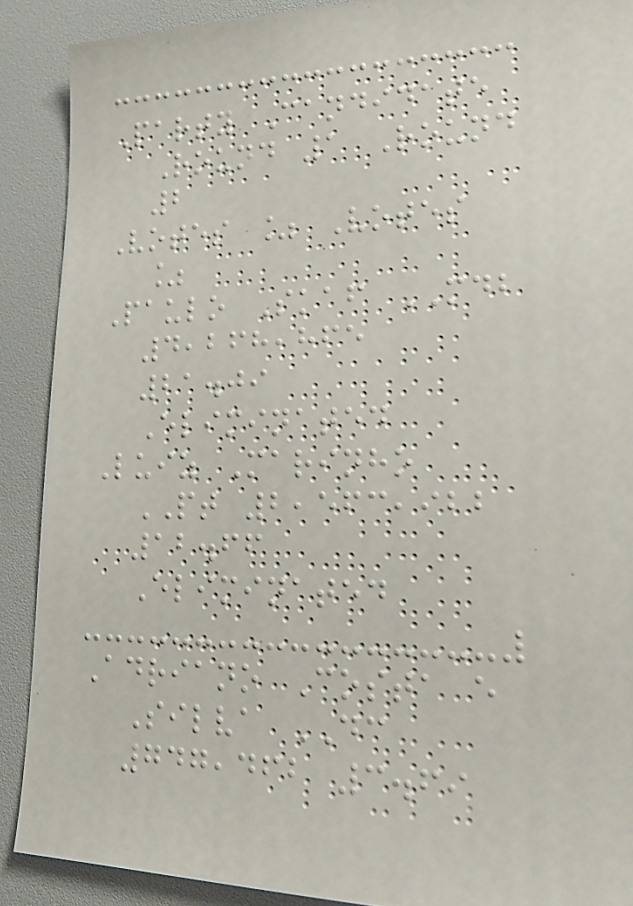Party Candidate
Round 1 Round
2
Votes % Votes
%
Paulo Skaf MDB
4,268,865
21.09
Eliminated
Luiz Marinho
PT 2,563,922
12.66
Eliminated
Adriano Costa e
Silva DC
747,462 3.69
